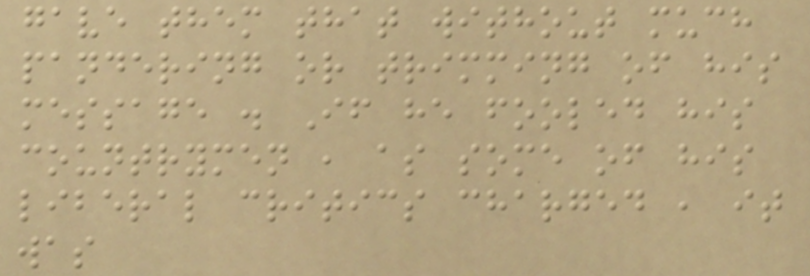gave them that without much
pandering or trimming of his
message . If he fooled his
countrymen , as some of his
liberal critics charged , it
was
